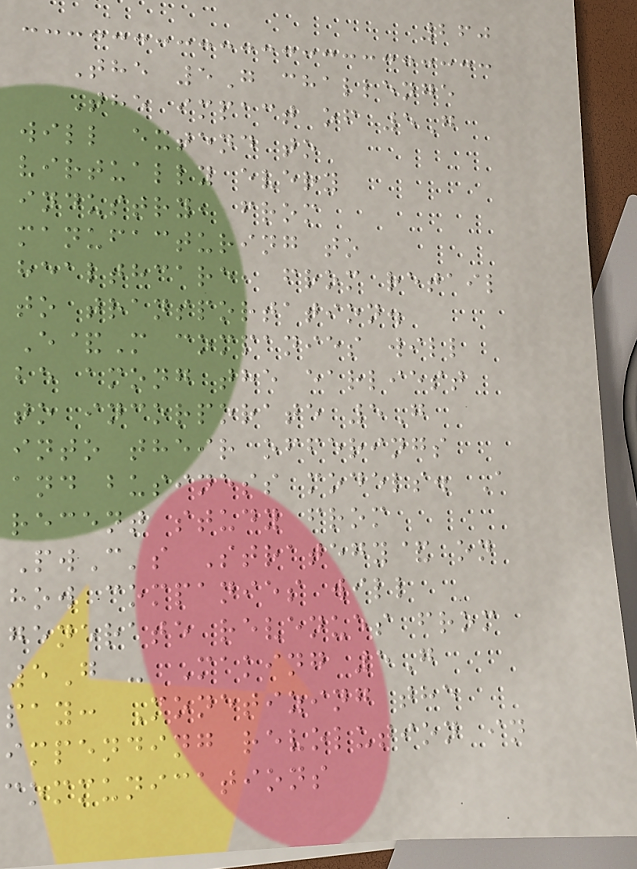260
The 5G challenge
The impact of 5G
will extend to
virtually every
industry, from
manufacturing to
healthcare, from retail
to transportation.
E&M companies will
be among the earliest
to incorporate 5G
into their offerings
and business models. A
recent study from
PwC's Strategy& on
how companies will
generate revenues from
5G - Making 5G
pay: Monetizing the
impending revolution in
communications
